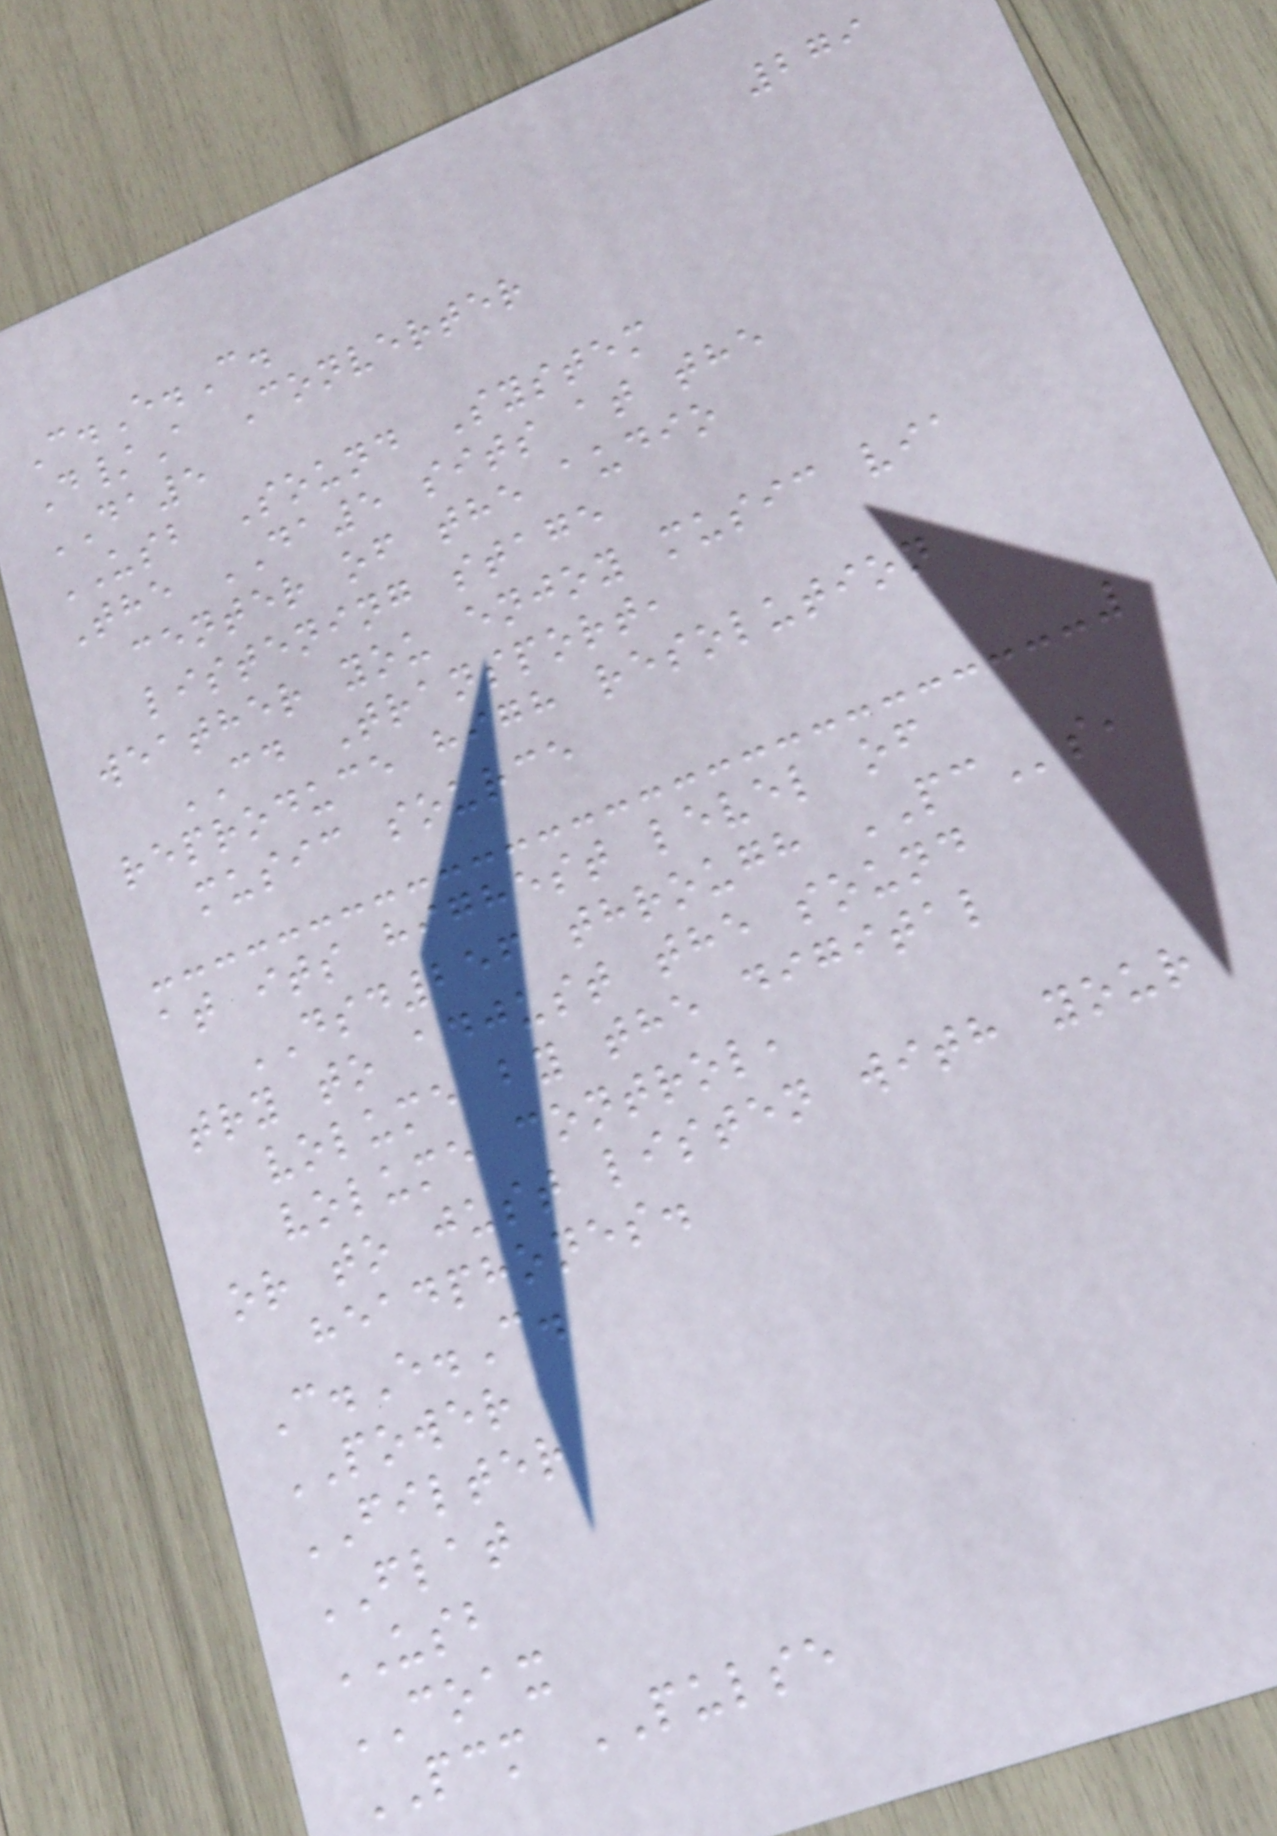279
C.E.C.
D/A Converter
DA5
USB Sound System
The DA5 sits at the
center of the audio
listening stage
weather you enjoy music via
CD Transport,
reproduce high resolution
music source
at its highest level of
DSD256 through PCs,
try to adjust the sound
volume by the digital
volume control,
or to just listen with your
headphones.
C.E.C.
POWER
FILTER
FLAT
USB
COAX
PCM PULSE
